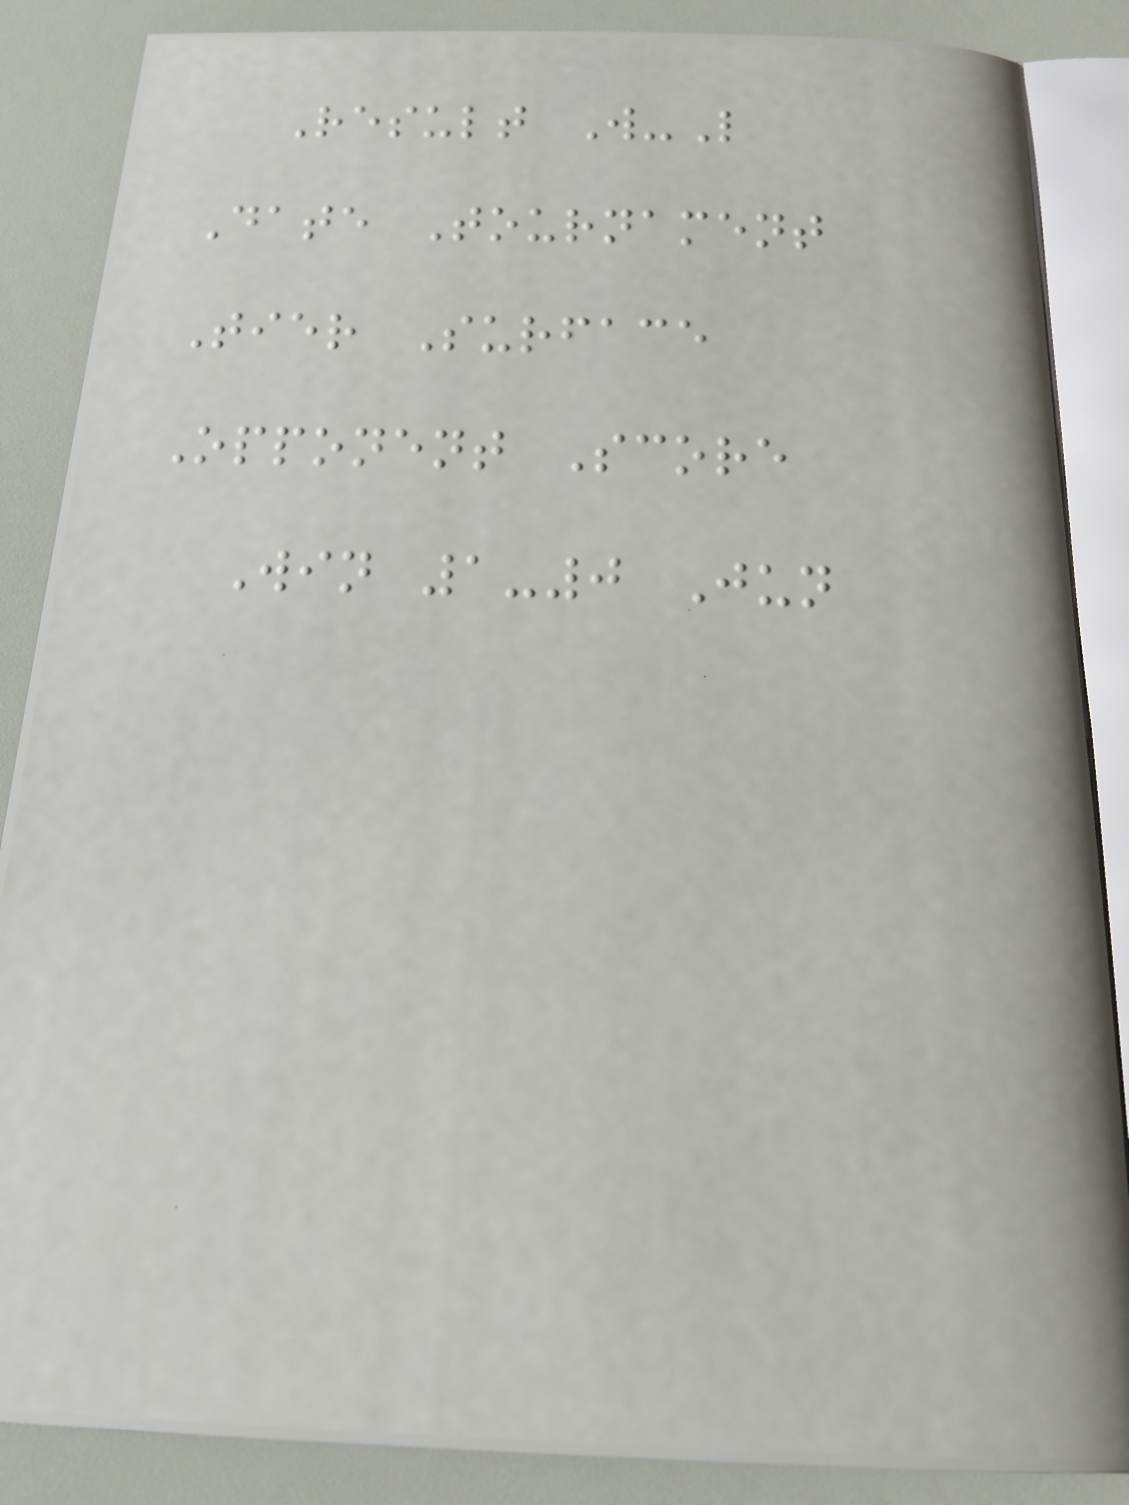Result W-L
Date Tournament
Tier Surface
Opponent Score
Win 1-0 Jun
